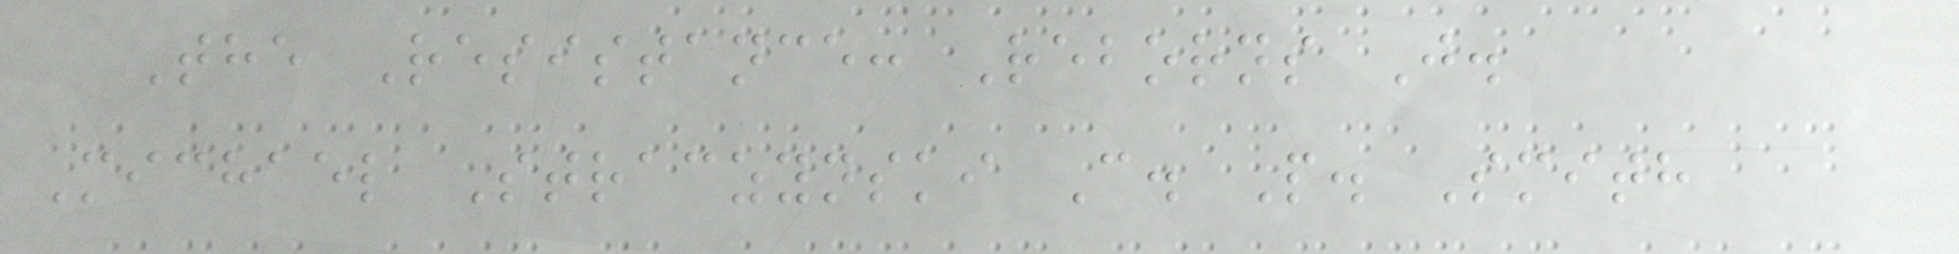The Resistance: Reborns J.
Michael Straczynski C. P. Smith
